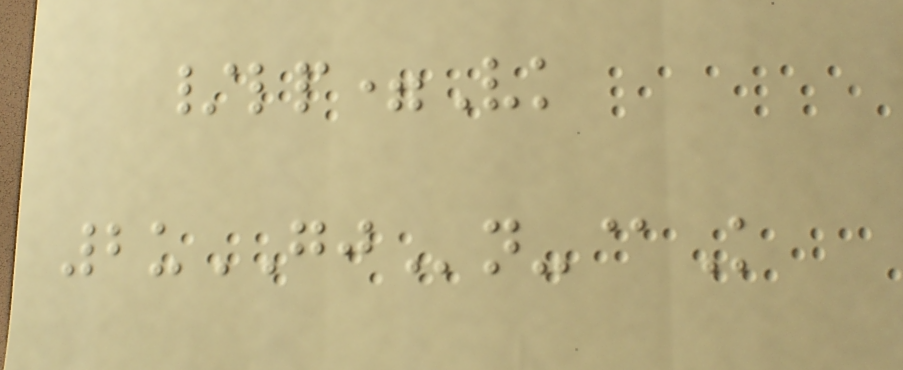/lp=Vk
2uGJn-@K
